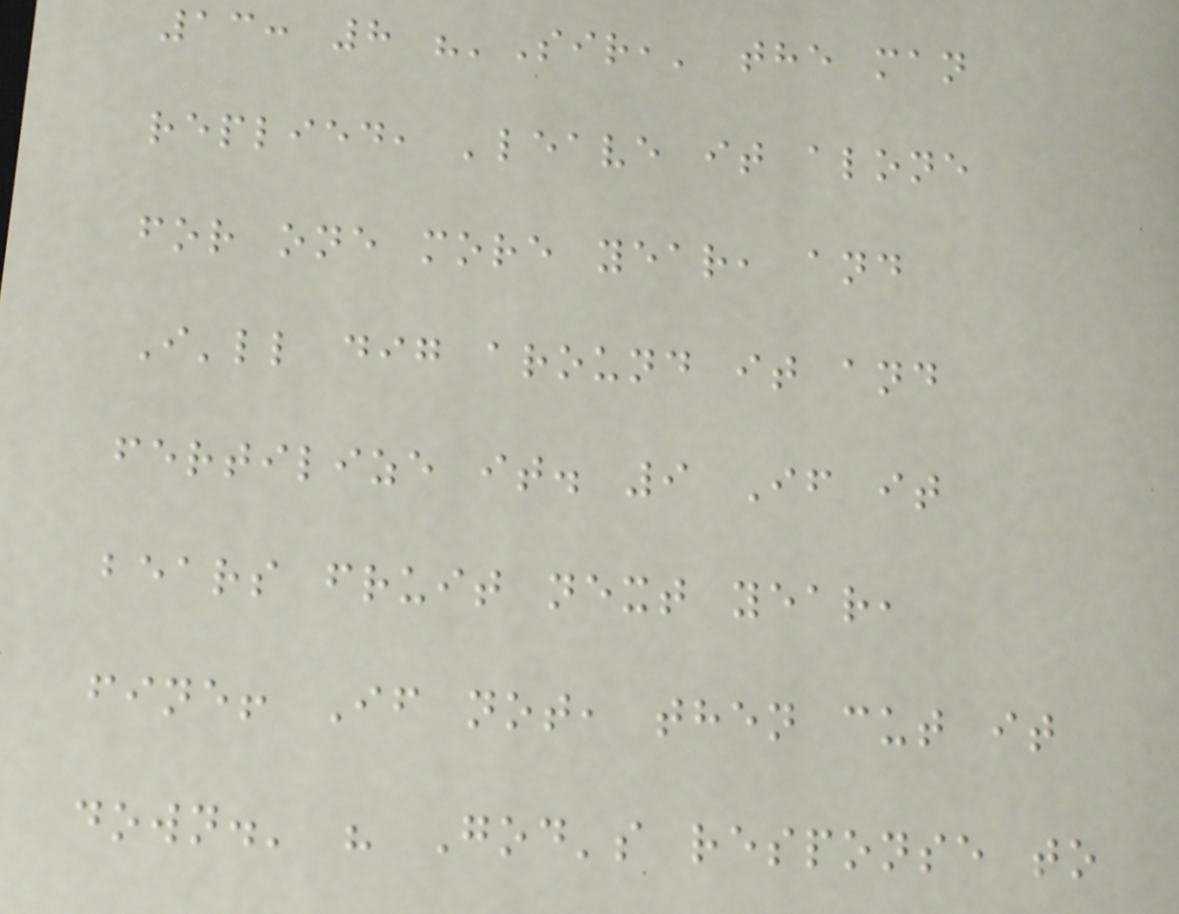13: 8 "'Sir,' the man
replied, 'leave it alone
for one more year, and
I'll dig around it and
fertilize it. 9 If it
bears fruit next year,
fine! If not, then cut it
down.' " God's response to
